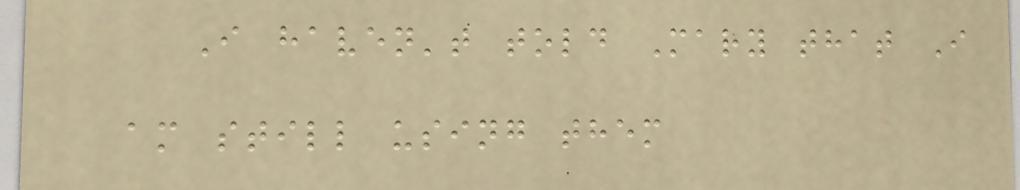I haven't told Mary that I
am still using them
